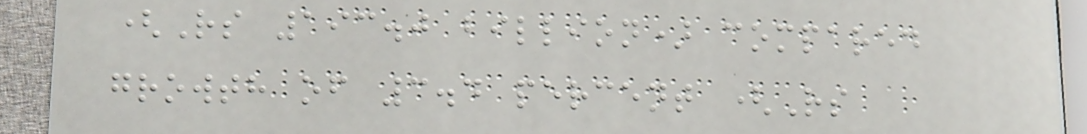(Rs 193.0 billion) compared
growth of 3.4 percent (Rs
